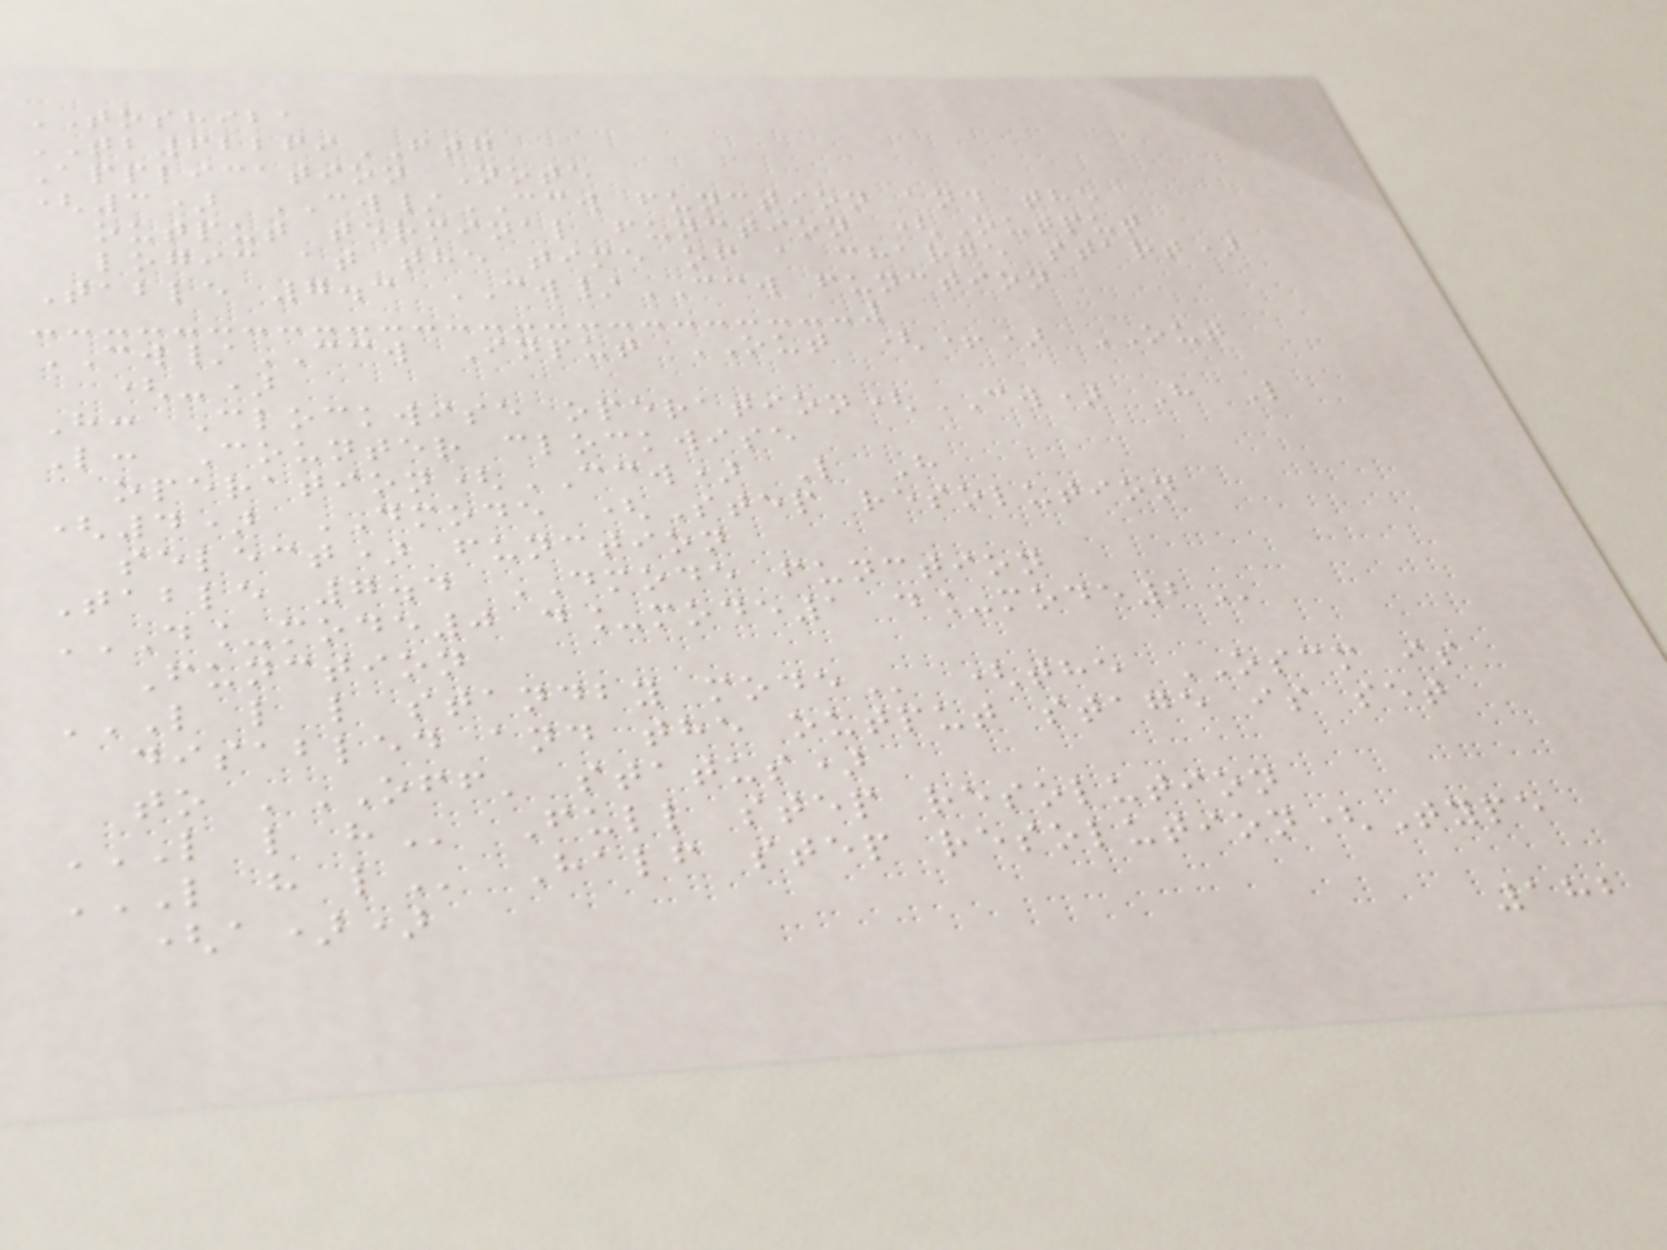TOSHIBA
TB62269FTG
Application Note
(3) CW/CCW function and the
output terminal function (Output
logic at the time of a charge start)
Table 7.3 CW/CCW function
CW/CCW Input OUT (+) OUT
(-)
H: Clockwise operation(CW) H L
L: Counter clockwise
operation(CCW) L H
(4) DMODE (Step resolution
select) function
Table 7.4 DMODE function
D_MODE0 D_MODE1 D_MODE2
Function
L L L STANDBY MODE (the OSCM is
disabled and the output stage is set
to 'OFF' status)
L L H Full step resolution
L H L Half step resolution(Type
(a))
182
